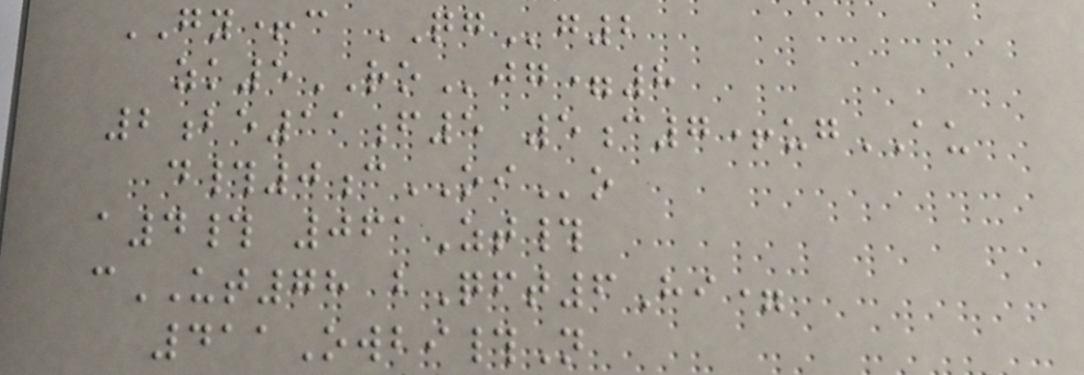GY+c QGg2
zk5ROjg=8
2be11f5 5c7+ugAU
d#0cOIo
a4# 061Zt#
cUT78 bQft6Hi=
411Owbi#N
